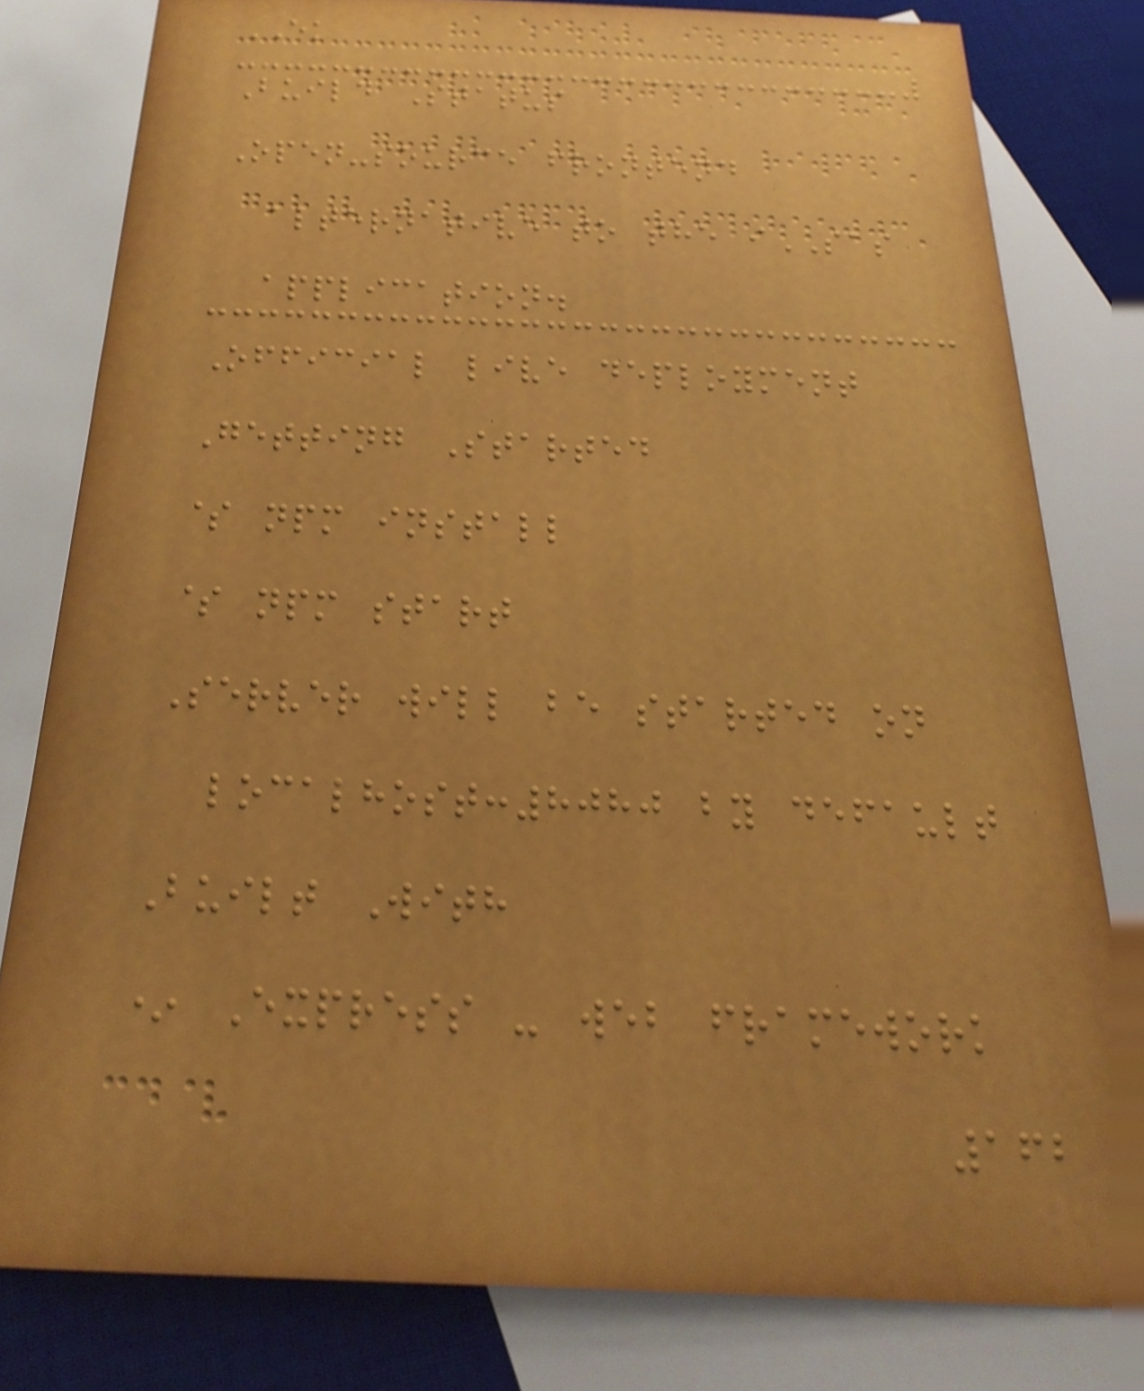EK
Build Status
Open-source frontend
alternative to the iSAS
application.
Official live deployment
Getting Started
$ npm install
$ npm start
Server will be started on
localhost:8080 by default
Built With
* Express - web framework
162
